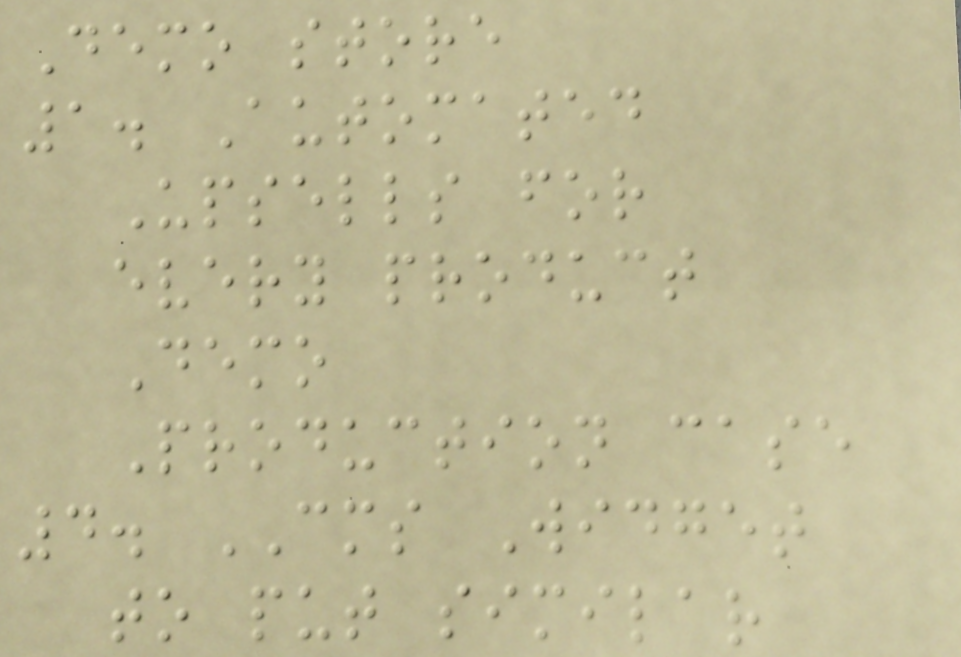Demo store
1. Automated
Upsells for
every product
Demo
Production case
4. CMS Widget
to put similar
